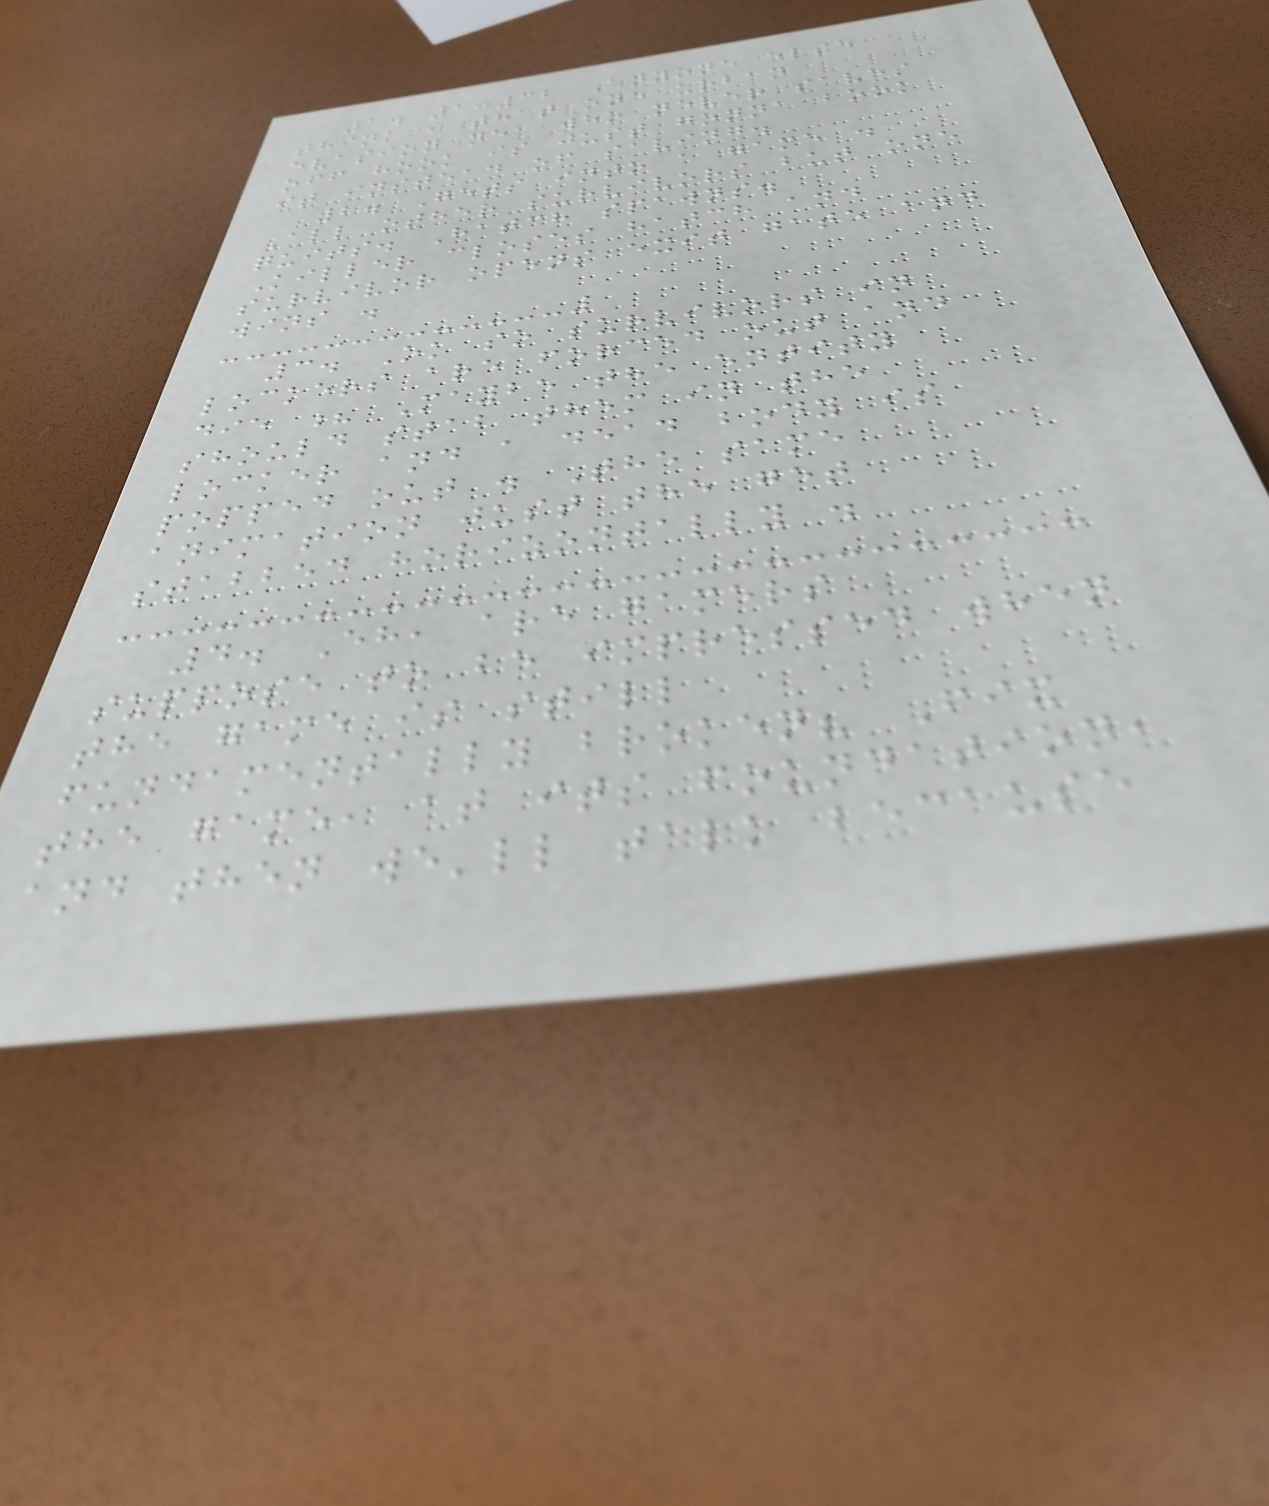1. 1:32 Anyone else
think , that one urban
evasion nea who never saves
off hook is just gonna book
it instead of saving.
2. Gets into a game .
All other survivors but one
quits. Hatch spawns.
Killer closes hatch and
survivor opens exit gate and
wins .
3. Ok so survivors in
lockers are forced out and
die ? Maybe the entity
should stab them in the
locker and a dead body is
popped out . The same
animation just the get
stabbed horizontally .
4. Eh, are gamers
suppose to be impressed when
the game is still
fundamentally broken? Fix
the game, at its foundation,
and then we'll talk because
